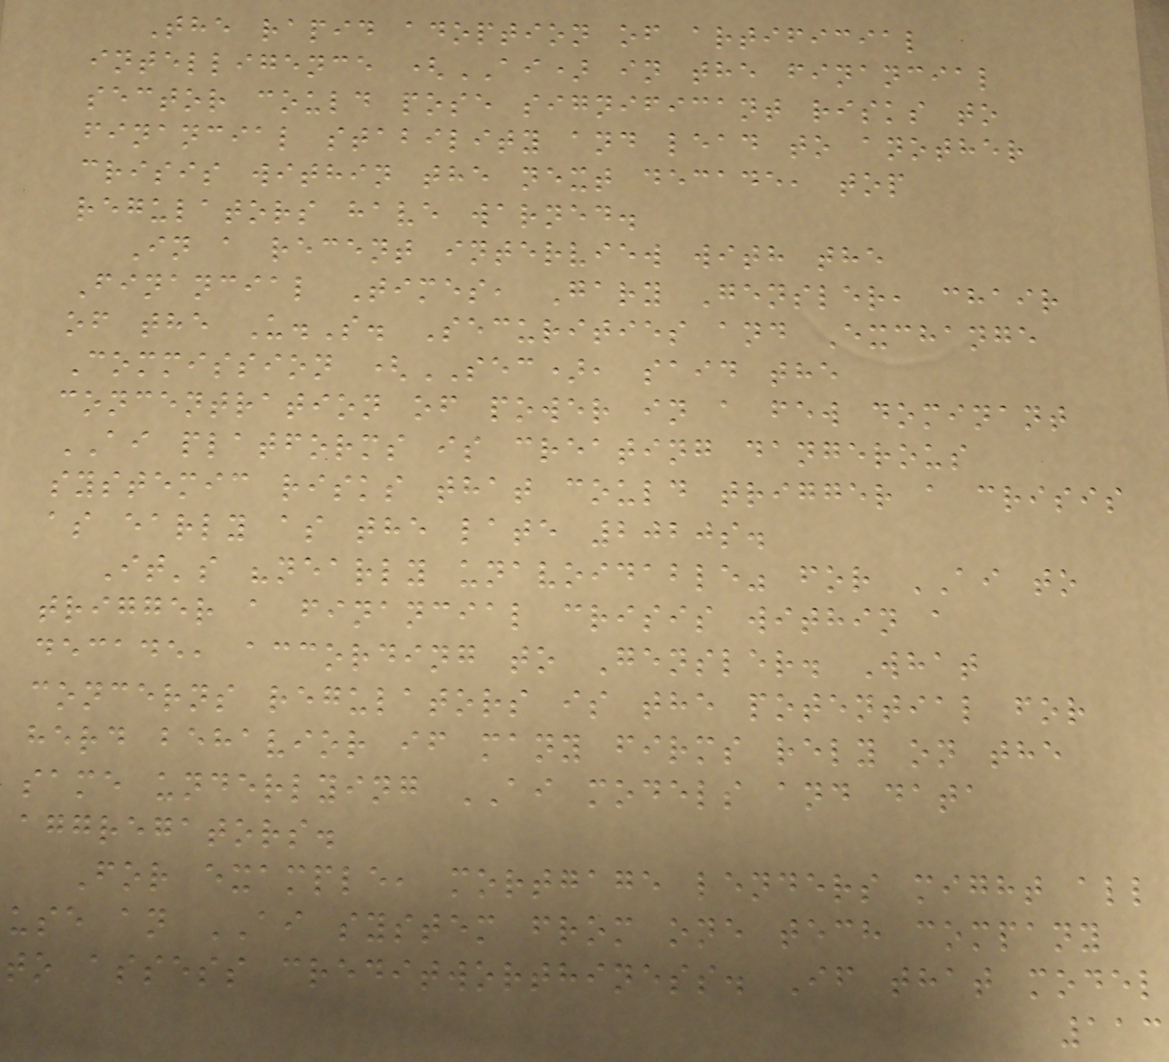The rapid adoption of artificial
intelligence (AI) in the financial
sector could pose significant risks to
financial stability and lead to another
crisis within the next decade, top
regulators have warned.
In a recent interview with the
Financial Times, Gary Gensler, chair
of the U.S. Securities and Exchange
Commission (SEC), said the
concentration of power in a few dominant
AI platforms is creating dangerous
systemic risks that could trigger a crisis
as early as the late 2020s.
It's "nearly unavoidable" for AI to
trigger a financial crisis within a
decade, according to Gensler. What
concerns regulators is the potential for
herd behavior if many firms rely on the
same underlying AI models and data
aggregators.
For example, mortgage lenders might all
use an AI system from one tech company
to assess creditworthiness. If that model
113
